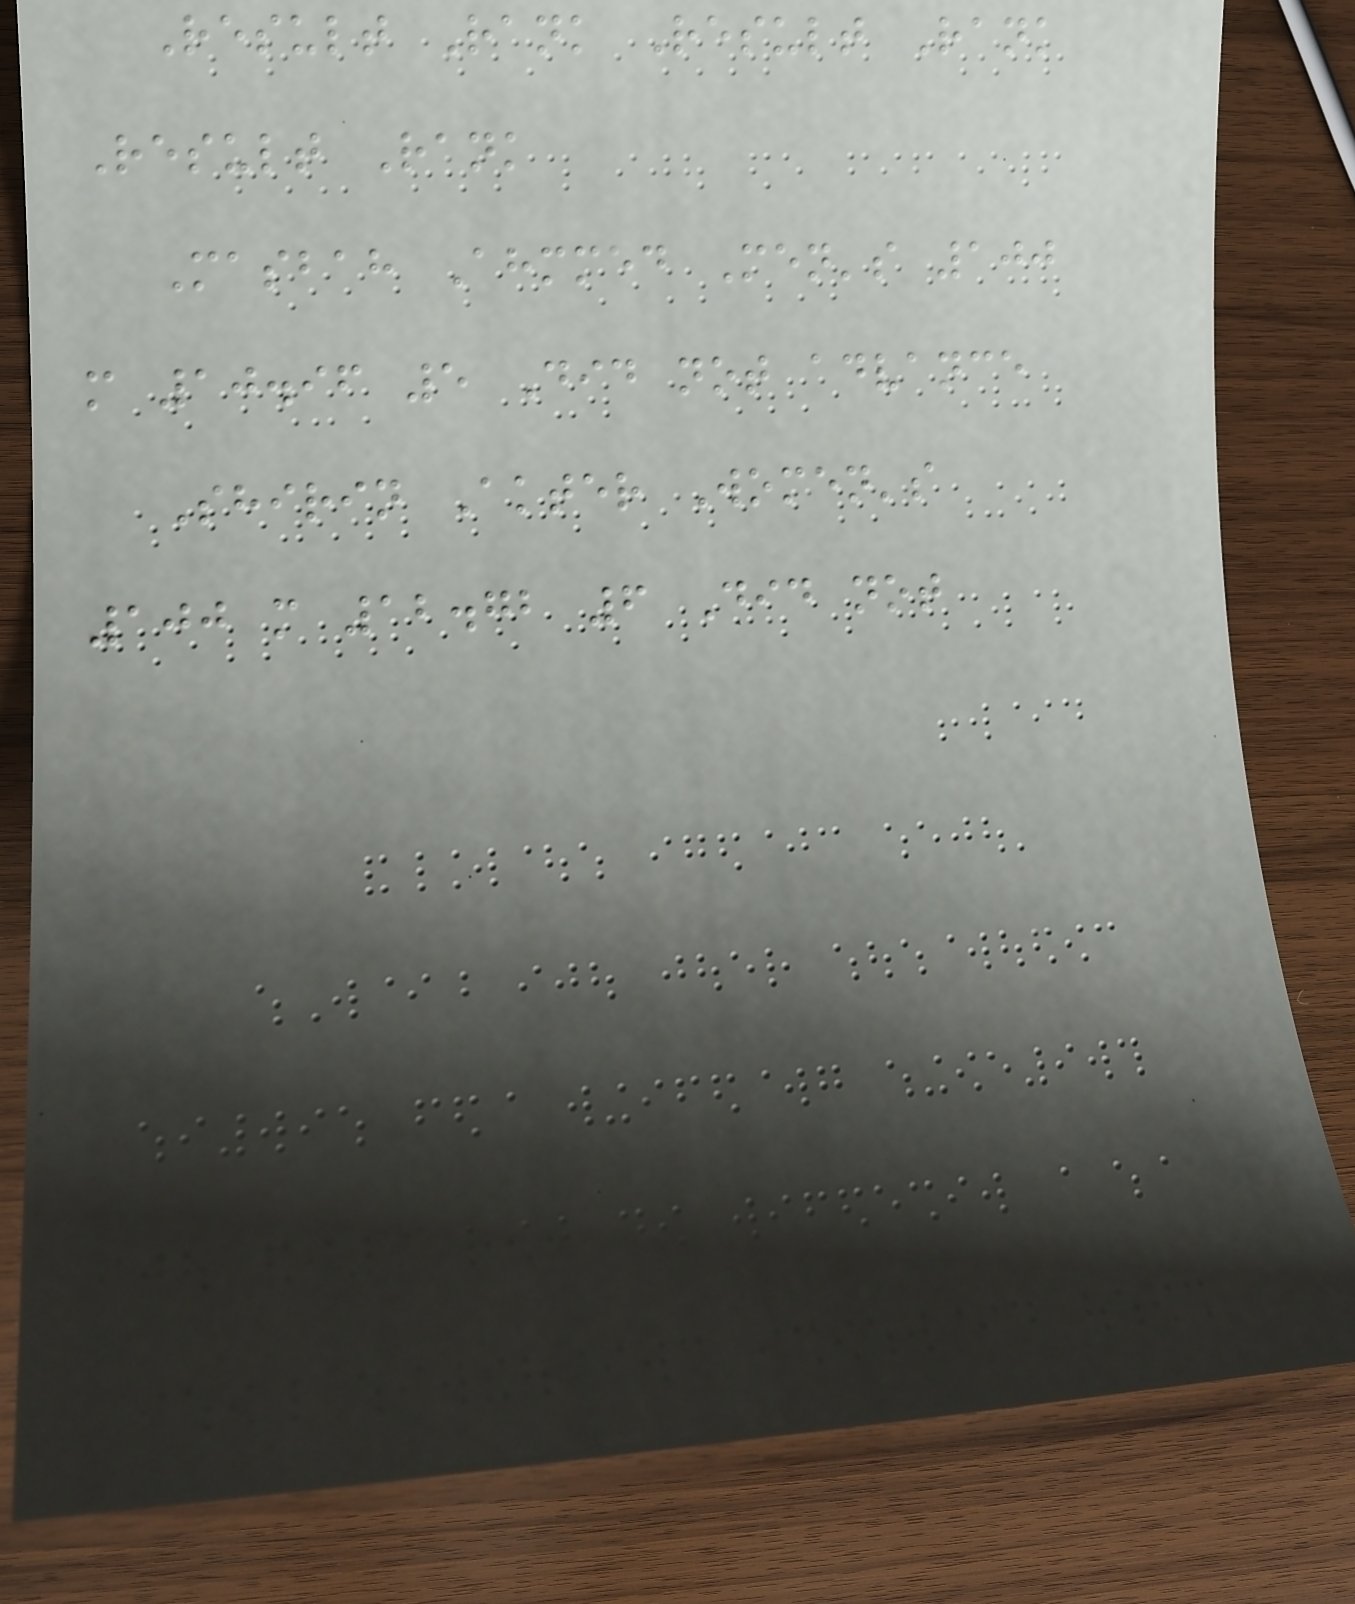Result Rank Result Rank
Result Rank
Masbah Ahmmed Men's 100
m 10.96 5 Did not advance
Shirin Akter Women's
100 m 12.72 6 Did not
